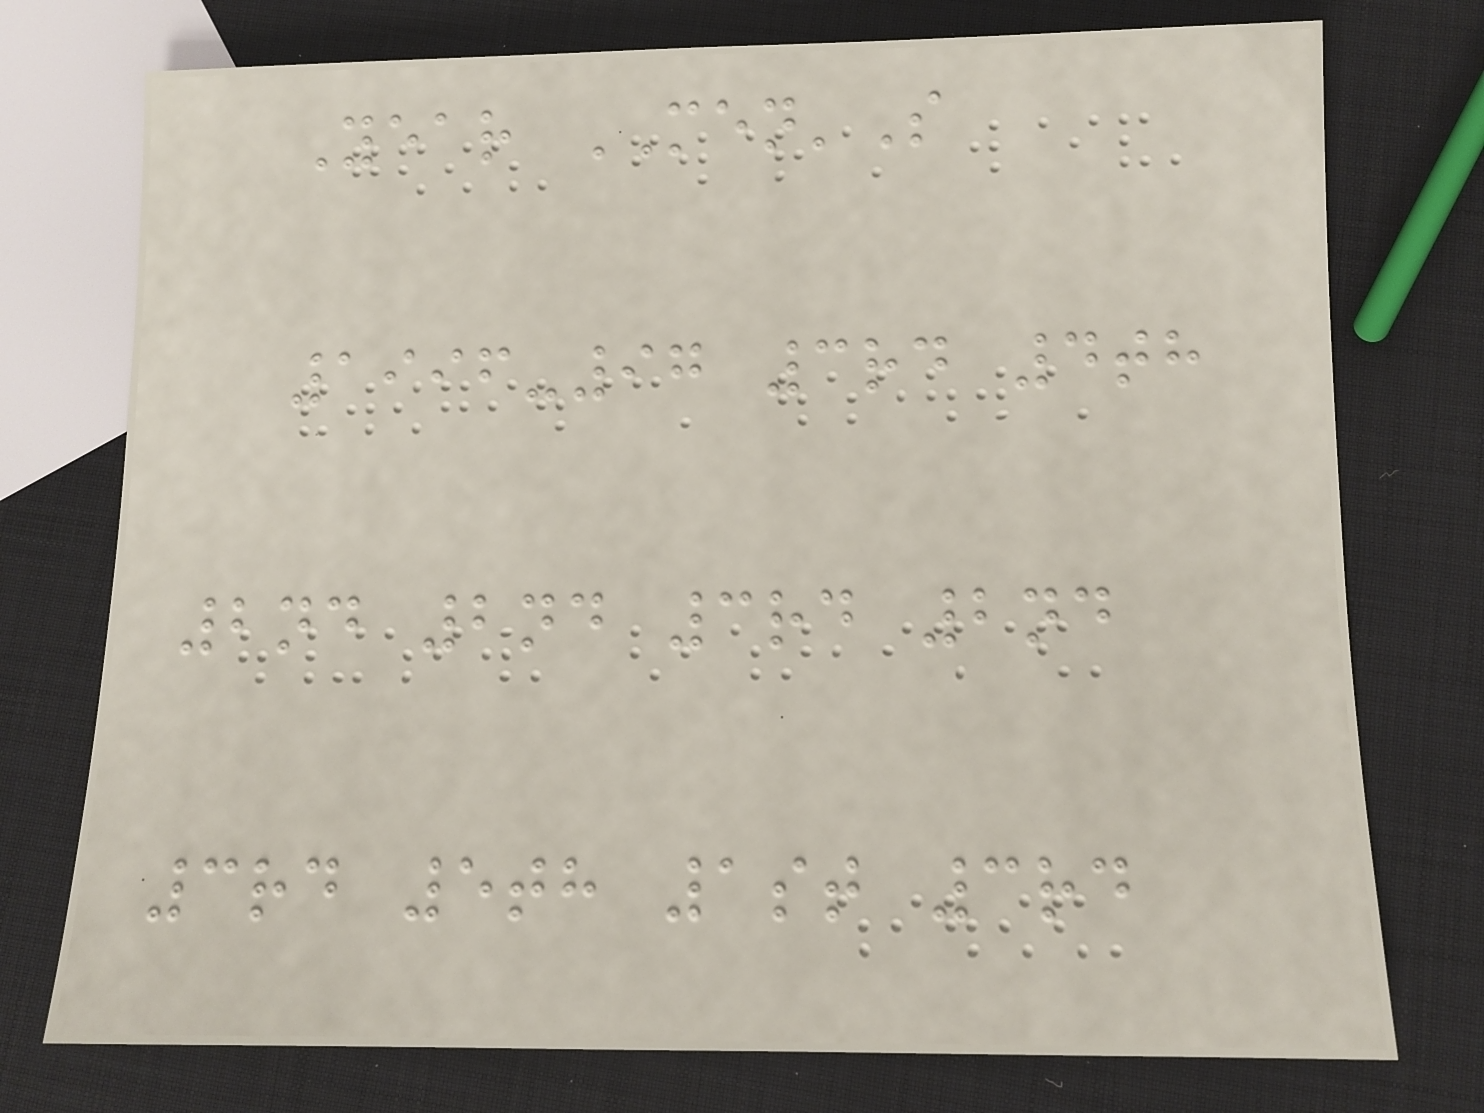Year MEN'S
1996-97 3rd 4th
2nd 2nd 3rd 2nd
3rd 5th 1st 3rd
